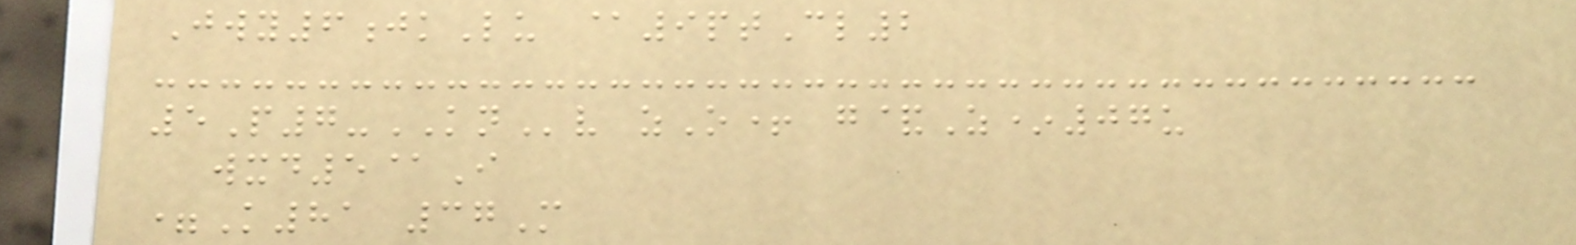Jwy6jkLu @9ptCl2
5P7-KNv zO+ g&Z*07u
wxd5@I
=K81 37M
